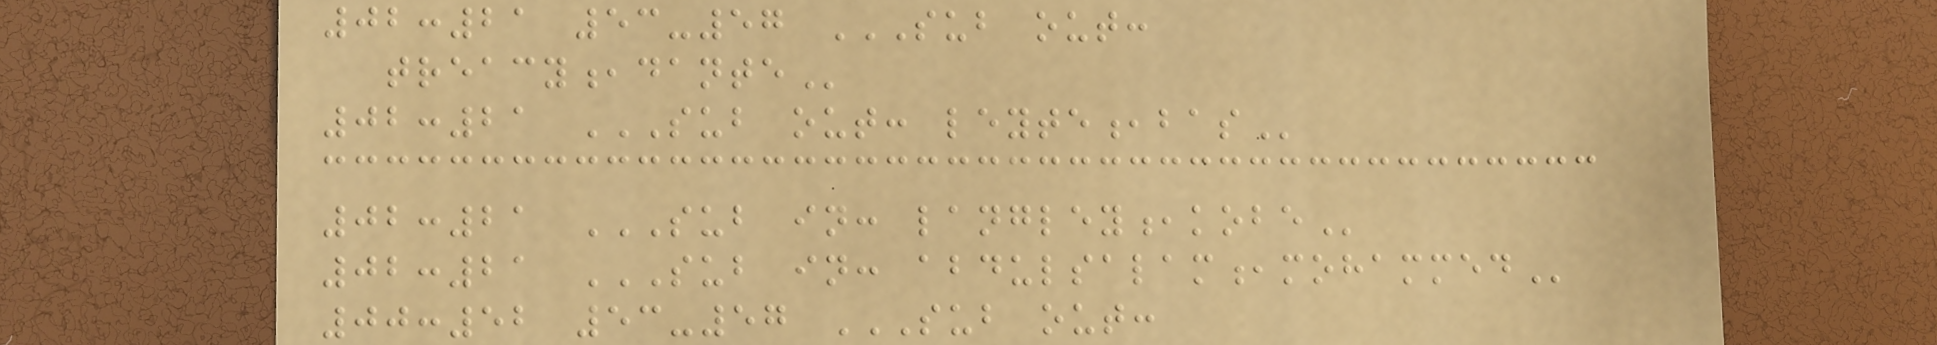02:21 53-57 SUB OUT:
TREACY,DANTE
02:21 SUB OUT: LEYTE,BAS
02:21 SUB IN: LANGLEY,KOBE
02:21 SUB IN: ABDULSALAM,MOHAMMED
00:52 53-57 SUB OUT:
